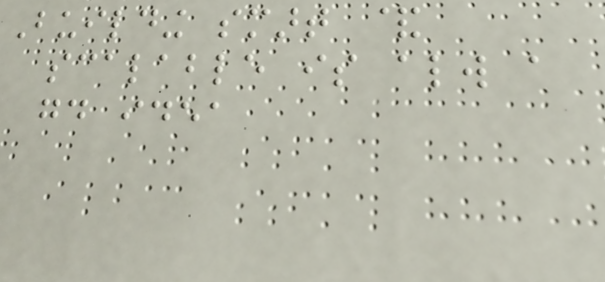Building smart &
scalable is always a
good idea
